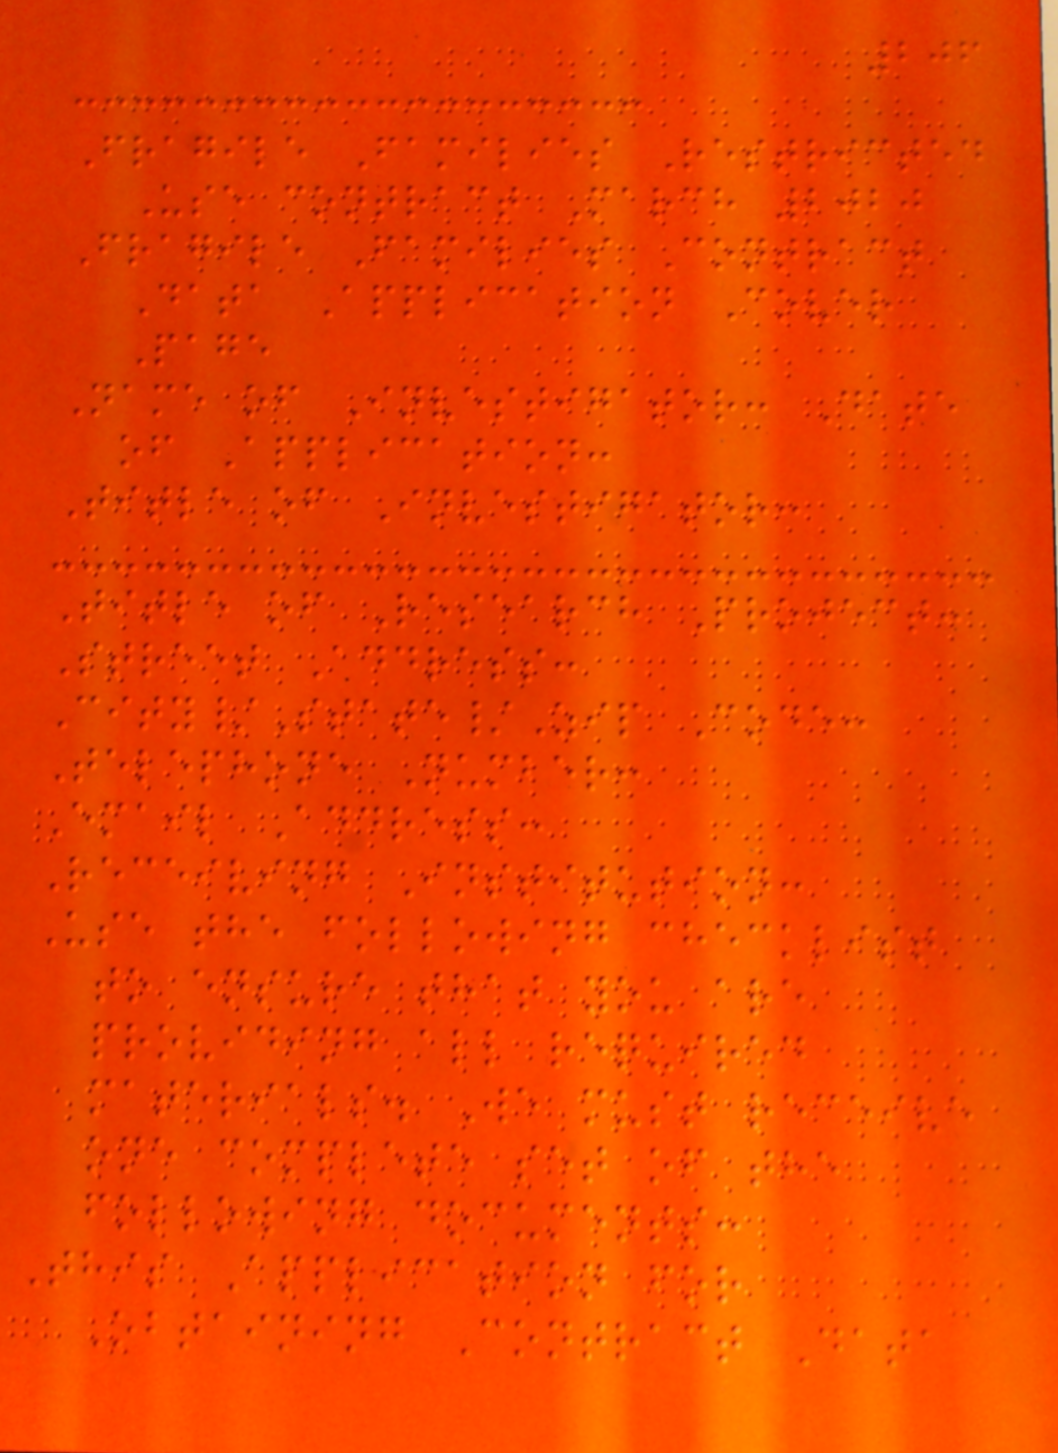206
Fragile Families Restricted
Use contract March 2020
Fragile Families Contract
Data Application Cover
Page
Name of Investigator: Date
of Application:
Title of Investigator:
Title of Research Project:
Street Address:
City/State/Zip Code:
Telephone Number:
Email Address:
Receiving Institution:
Use the following checklist
to ensure that you are
providing all required
materials. We must receive
one complete set of the
following documents:
This Application for
Obtaining Contract Data
